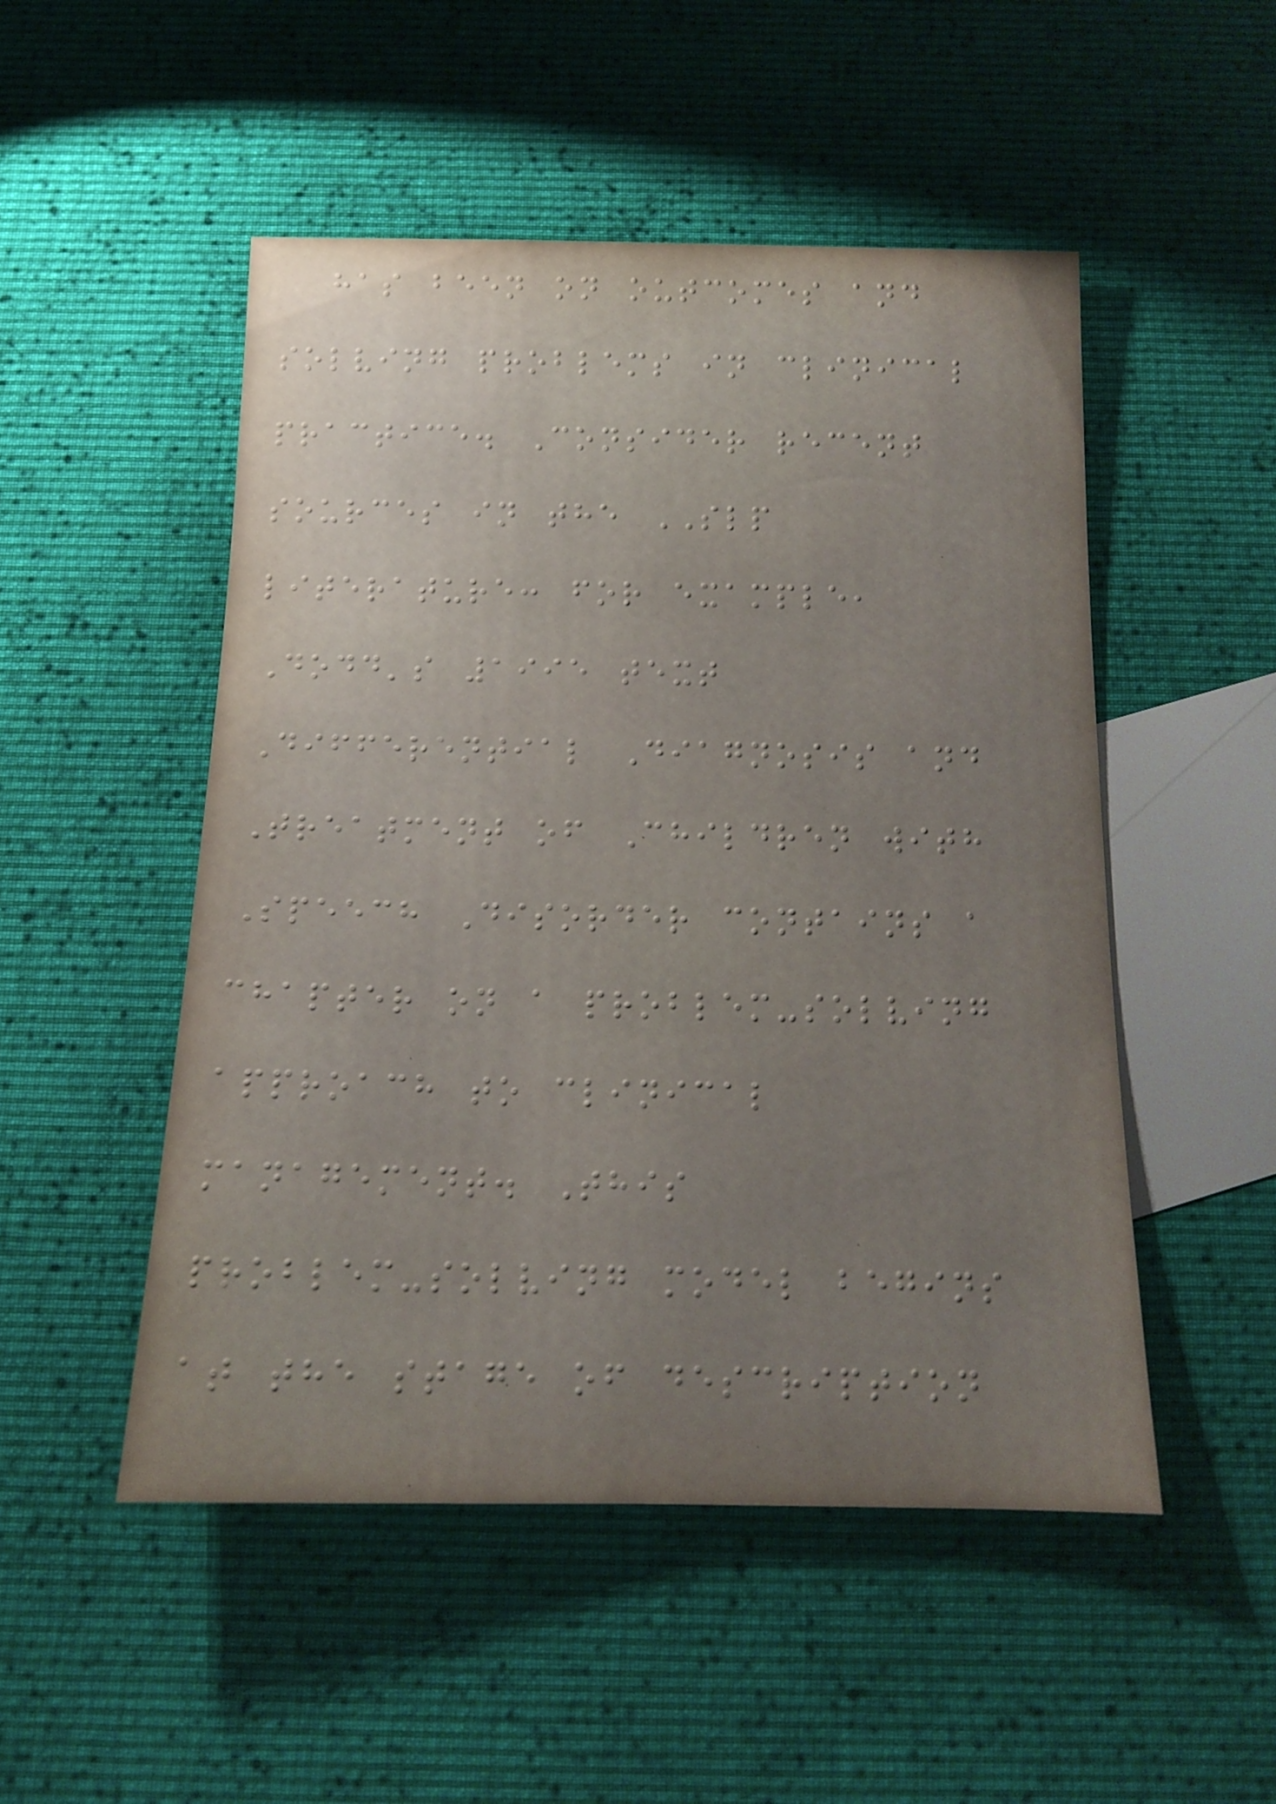has been on outcomes and
solving problems in clinical
practice. Consider recent
sources in the SLP
literature: for example,
Dodd's 1995 text
Differential Diagnosis and
Treatment of Children with
Speech Disorder contains a
chapter on a problem-solving
approach to clinical
management. This
problem-solving model begins
at the stage of description
